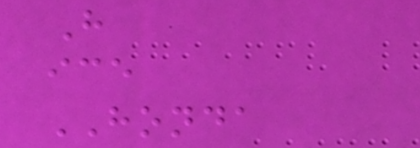H
ice
HONDA
